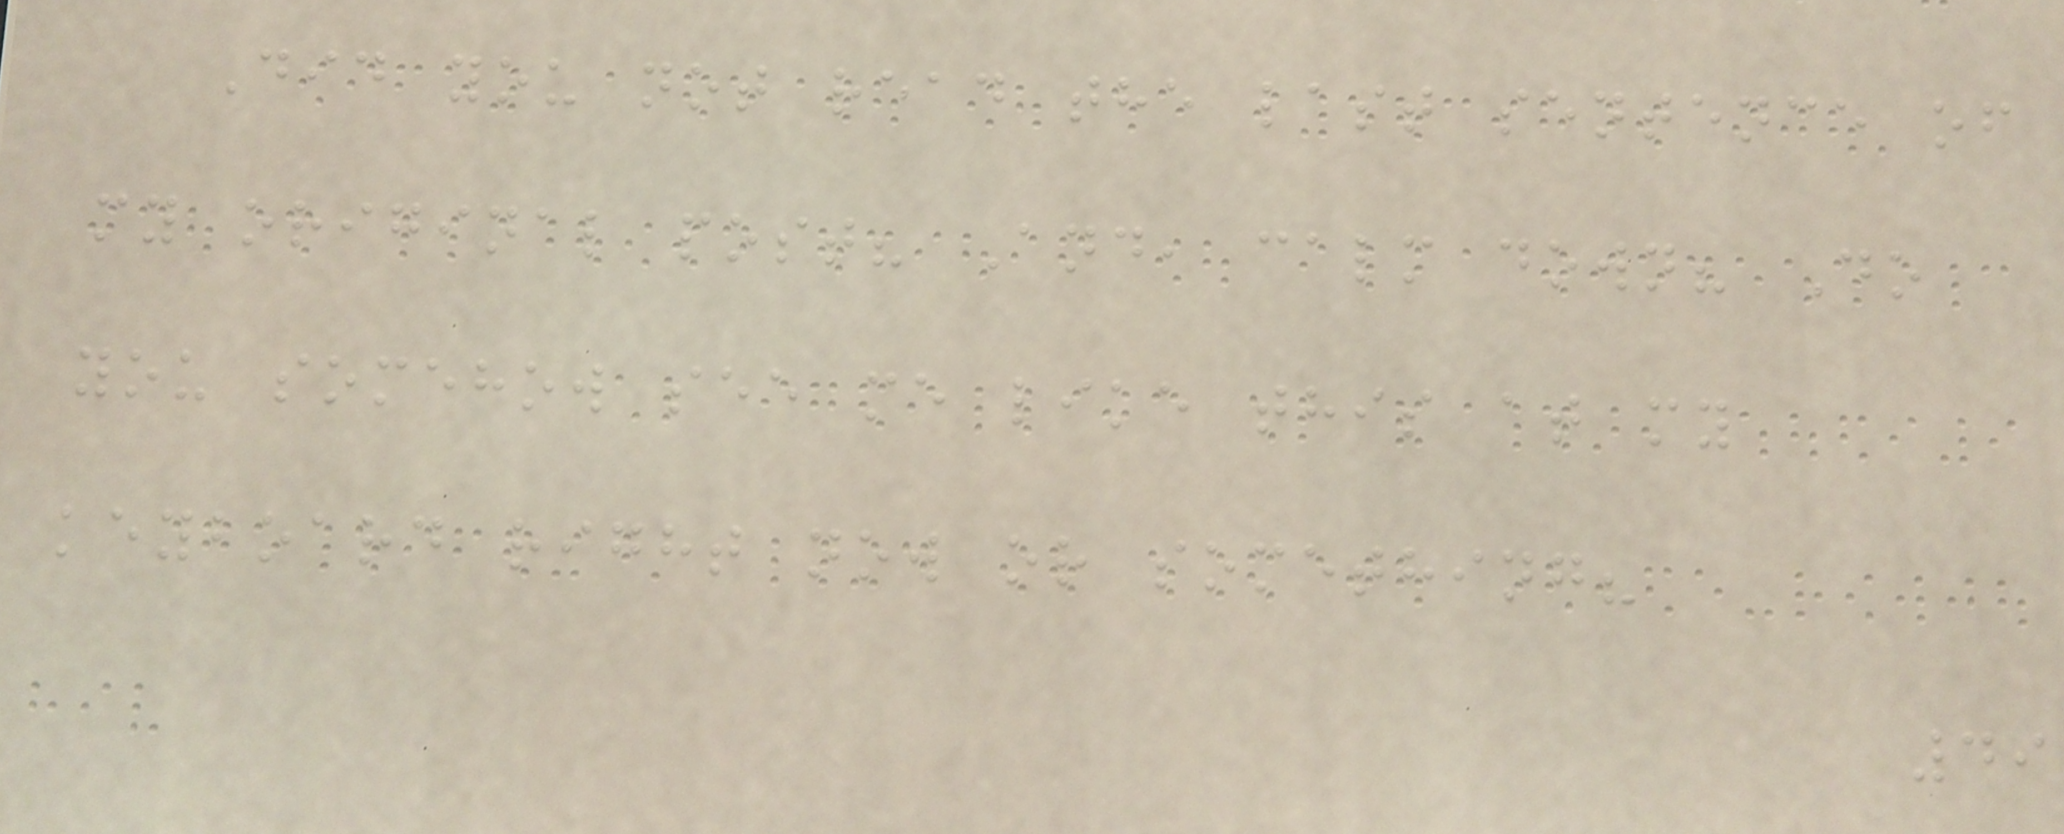Did you not read the last sentence of
my original post? And, calm down? Do
you somehow see me like this at my
keyboard right now or something?
49
